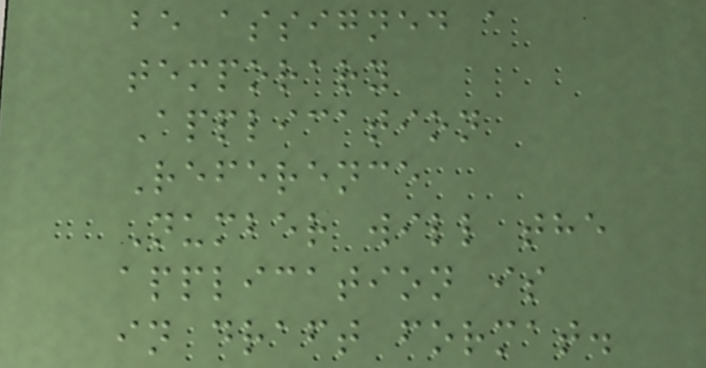be assigned a
temporary
Application
Reference
Number will the
application is
in draft format.
